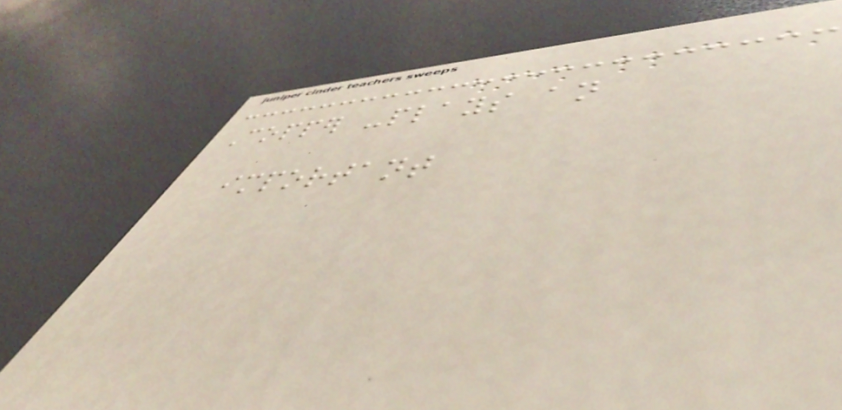Copper -plays an
important
